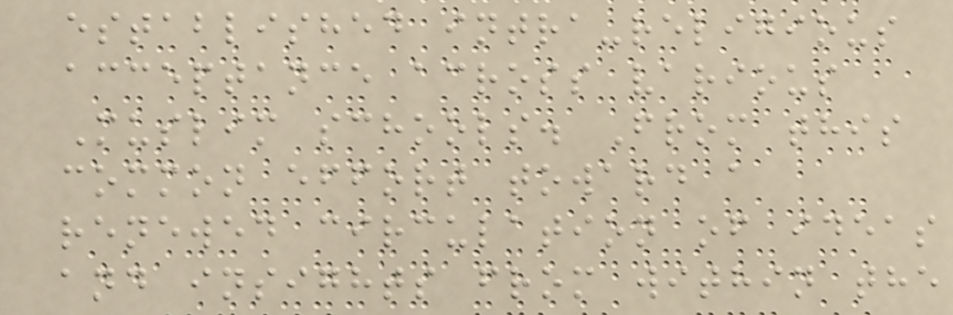established intra-religious
acceptance across various
Muslim schools. From this
common effort toward a
renewed circulation of ideas
and insights from within the
